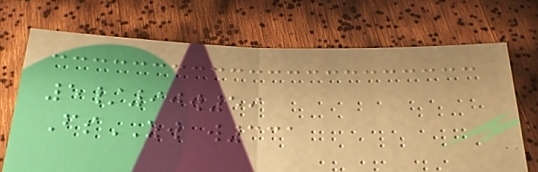5/90w59
FsZW w331
